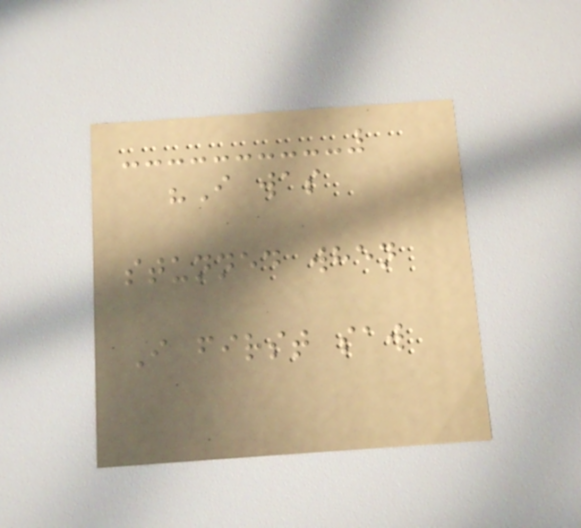"I was
stunned when
I first saw
